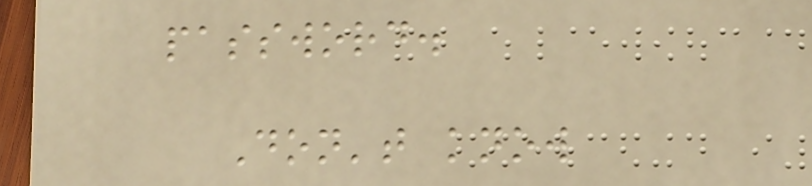password.
Don't know
